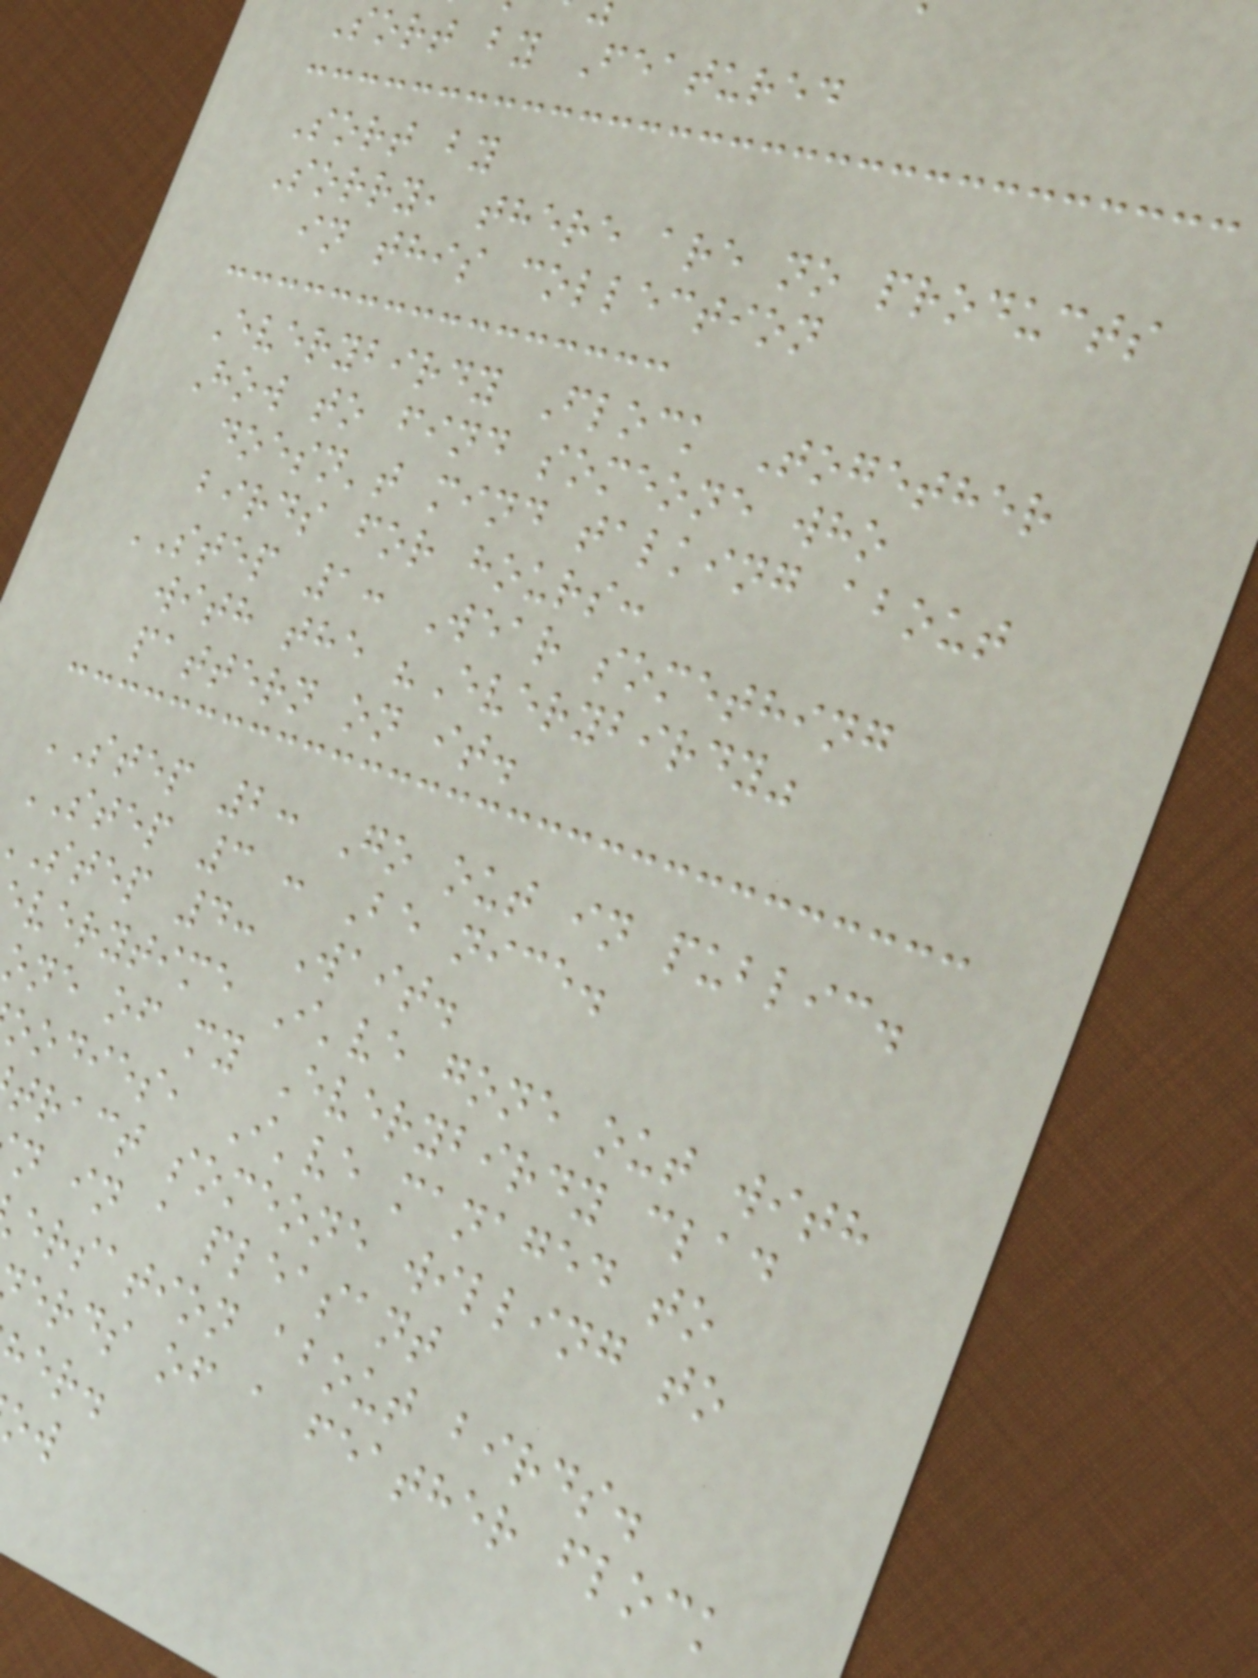Sort by Featured
Sort by
Sorry, there are no products
in this collection
Everybirdy Flock Together
How to find someone who
doesn't mind talking about
birds for hours:
STEP 1: Wear something
with the "Everybirdy"
pattern on it.
STEP 2: Go out in public.
STEP 3 : Be nice.
step 4: Wait.
verytime I've gone out with
one of my Everybirdy clad
oodies, I've managed to
tract someone willing to
n in a pleasant
ersation about birds.
erds of a feather flock
